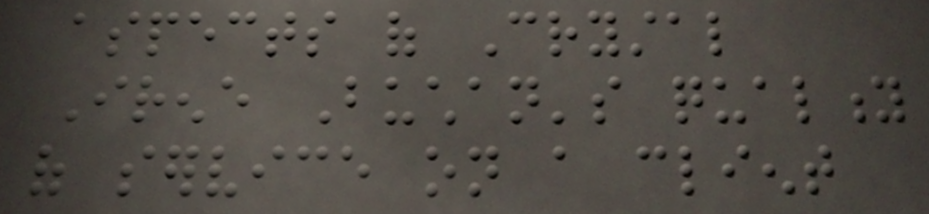aspects of Crystal
Irene Buchan's quality
of service on a client
